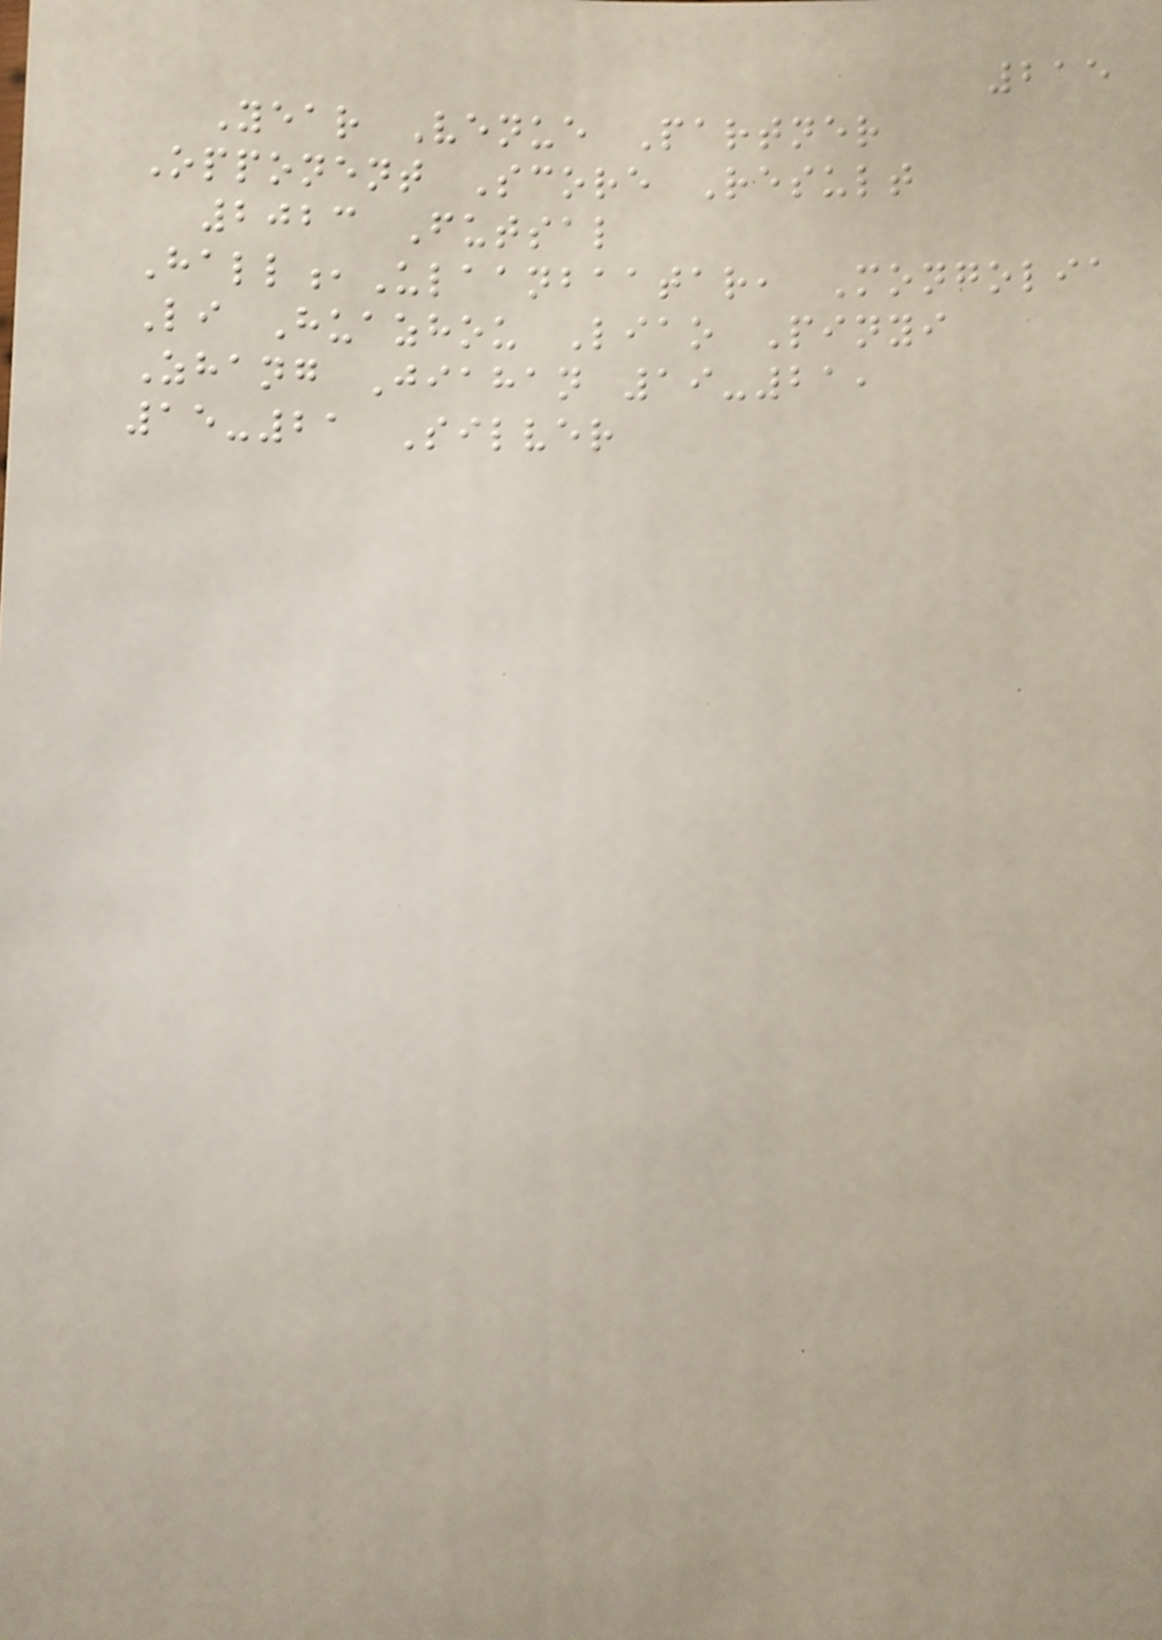215
Year Venue Partner
Opponent Score Result
2023 Futsal
Hall,Ulaanbaatar, Mongolia
Li Huazhou Liao Pinyi
Zhang Jiahan 19-21,
15-21 Silver
